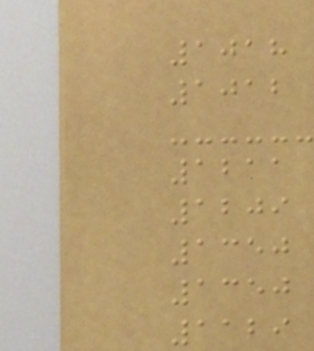1018
1012
1211
1209
1350
1350
1129
